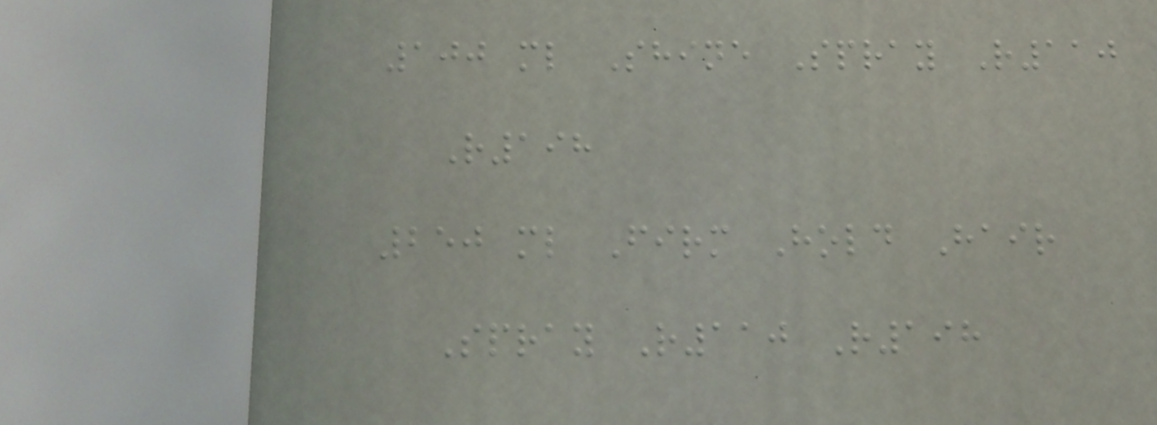100 ml Shine Spray R110
R198
250 ml Firm Hold Hair
Spray R110 R198
